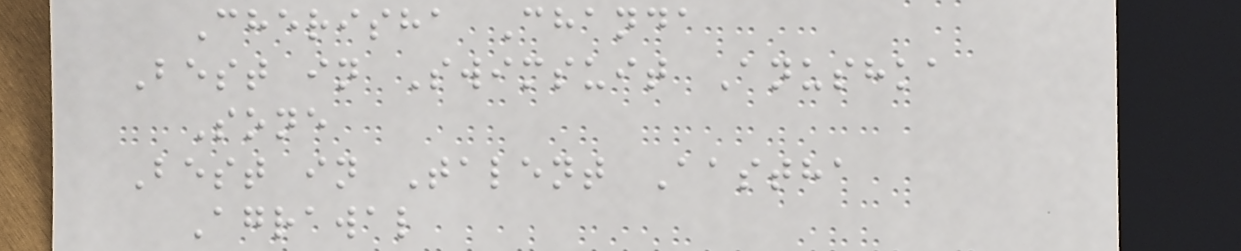Cherisha Chanda
Best in Swimsuit Anushka
Sone
Best in Talent Aastha
Agrawal
